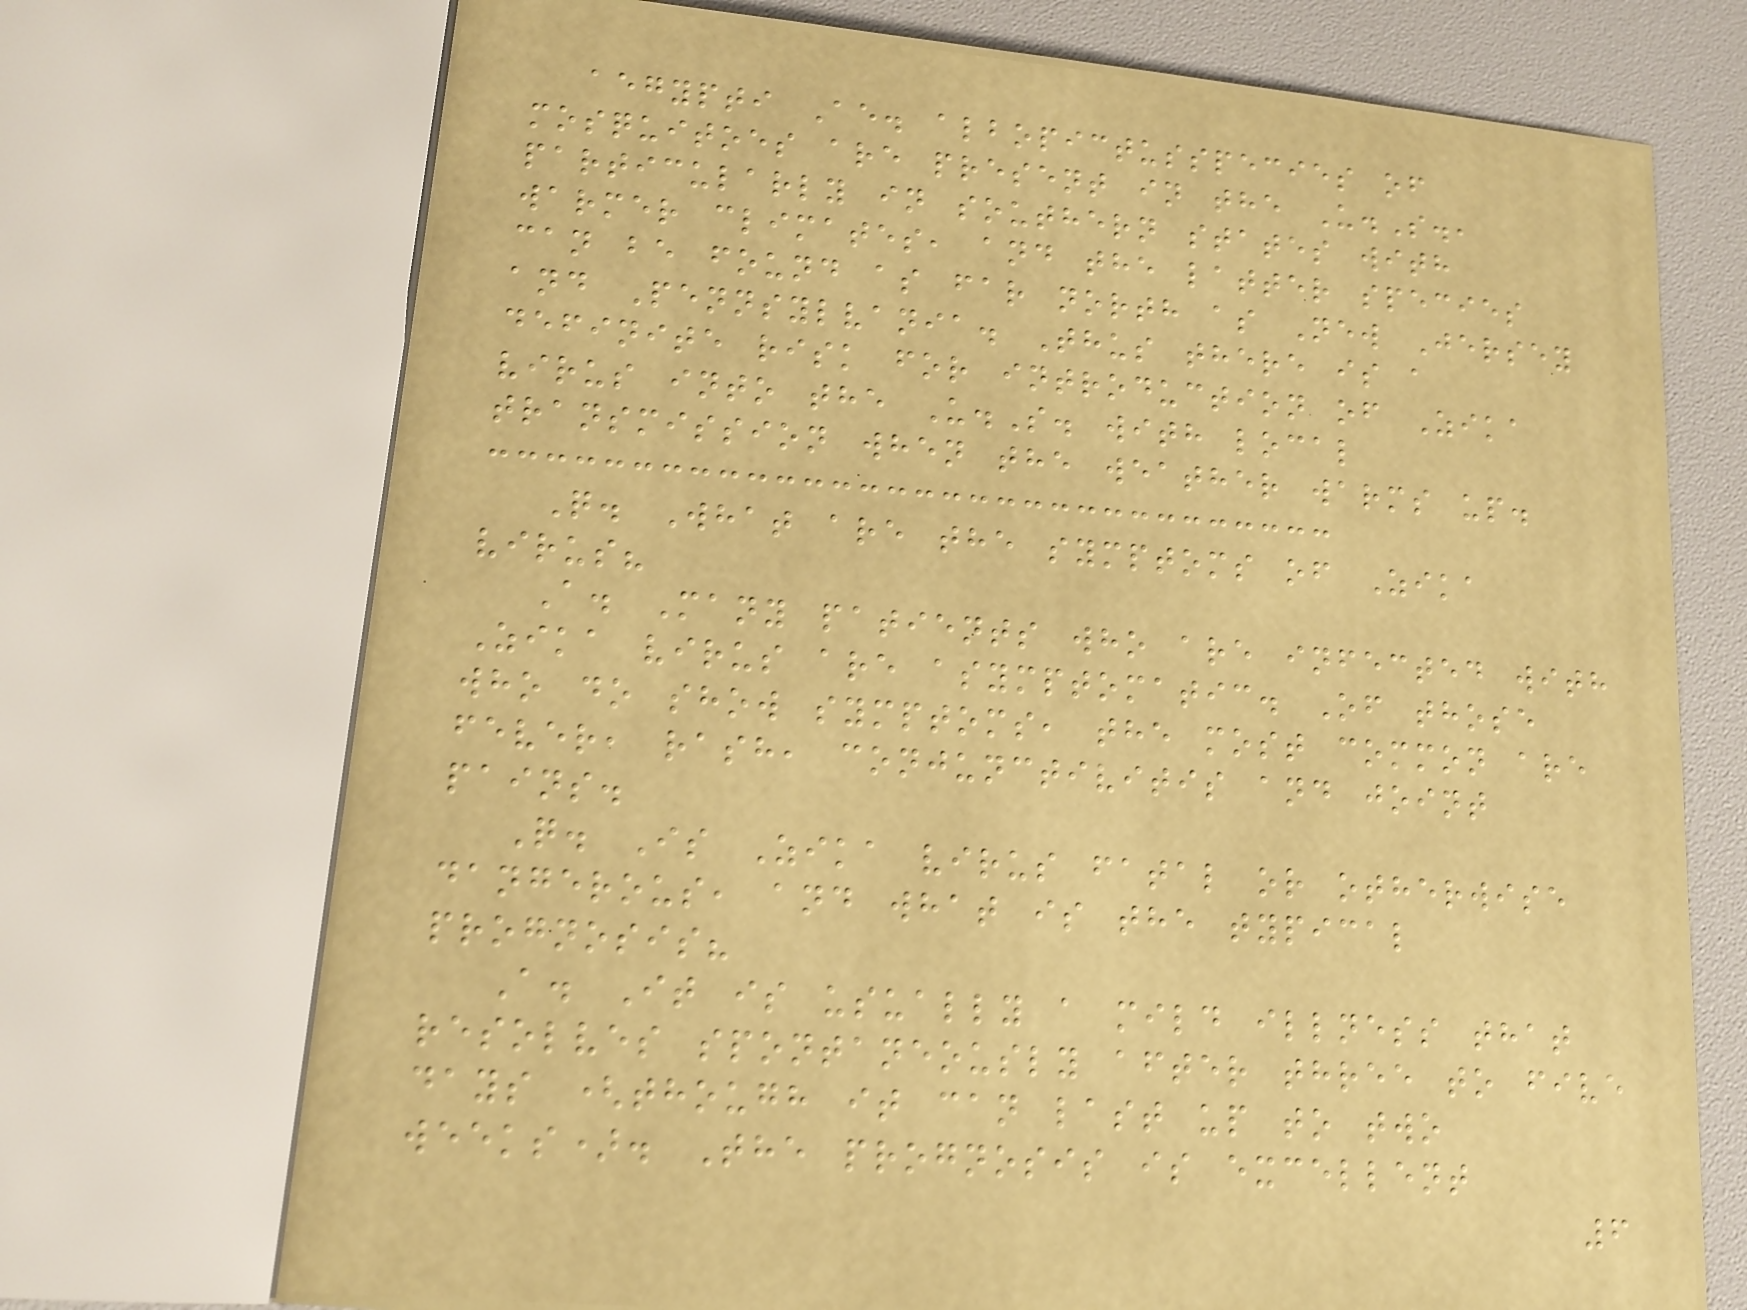aegypti Ae. albopictusspecies of
mosquitoes are present in the U.S.,
particularly in southern states with
warmer climates, and the latter species
can be found as far north as New Jersey
and Pennsylvania. Thus there is a
definite risk for introduction of Zika
virus into the U.S. with local
transmission when the weather warms up.
Q. What are the symptoms of Zika
virus?
A. Many patients who are infected with
Zika virus are asymptomatic. Of those
who do show symptoms, the most common are
fever, rash, conjunctivitis and joint
pains.
Q. Is Zika virus fatal or otherwise
dangerous, and what is the typical
prognosis?
A. It is usually a mild illness that
resolves spontaneously after three to five
days (though it can last up to two
weeks). The prognosis is excellent
6
